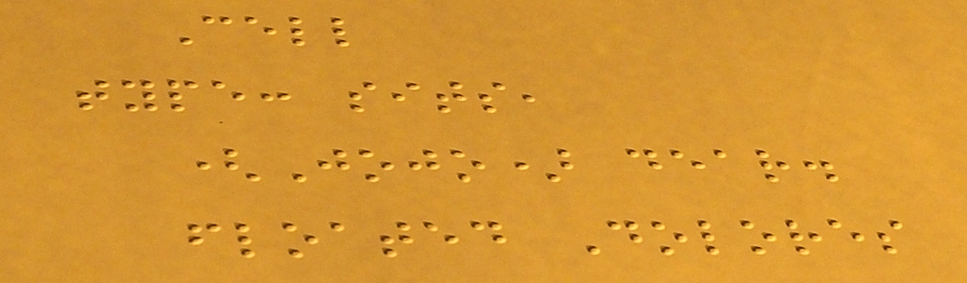Cell
type: sits,
(Jojo) dear.
floated Dolores
